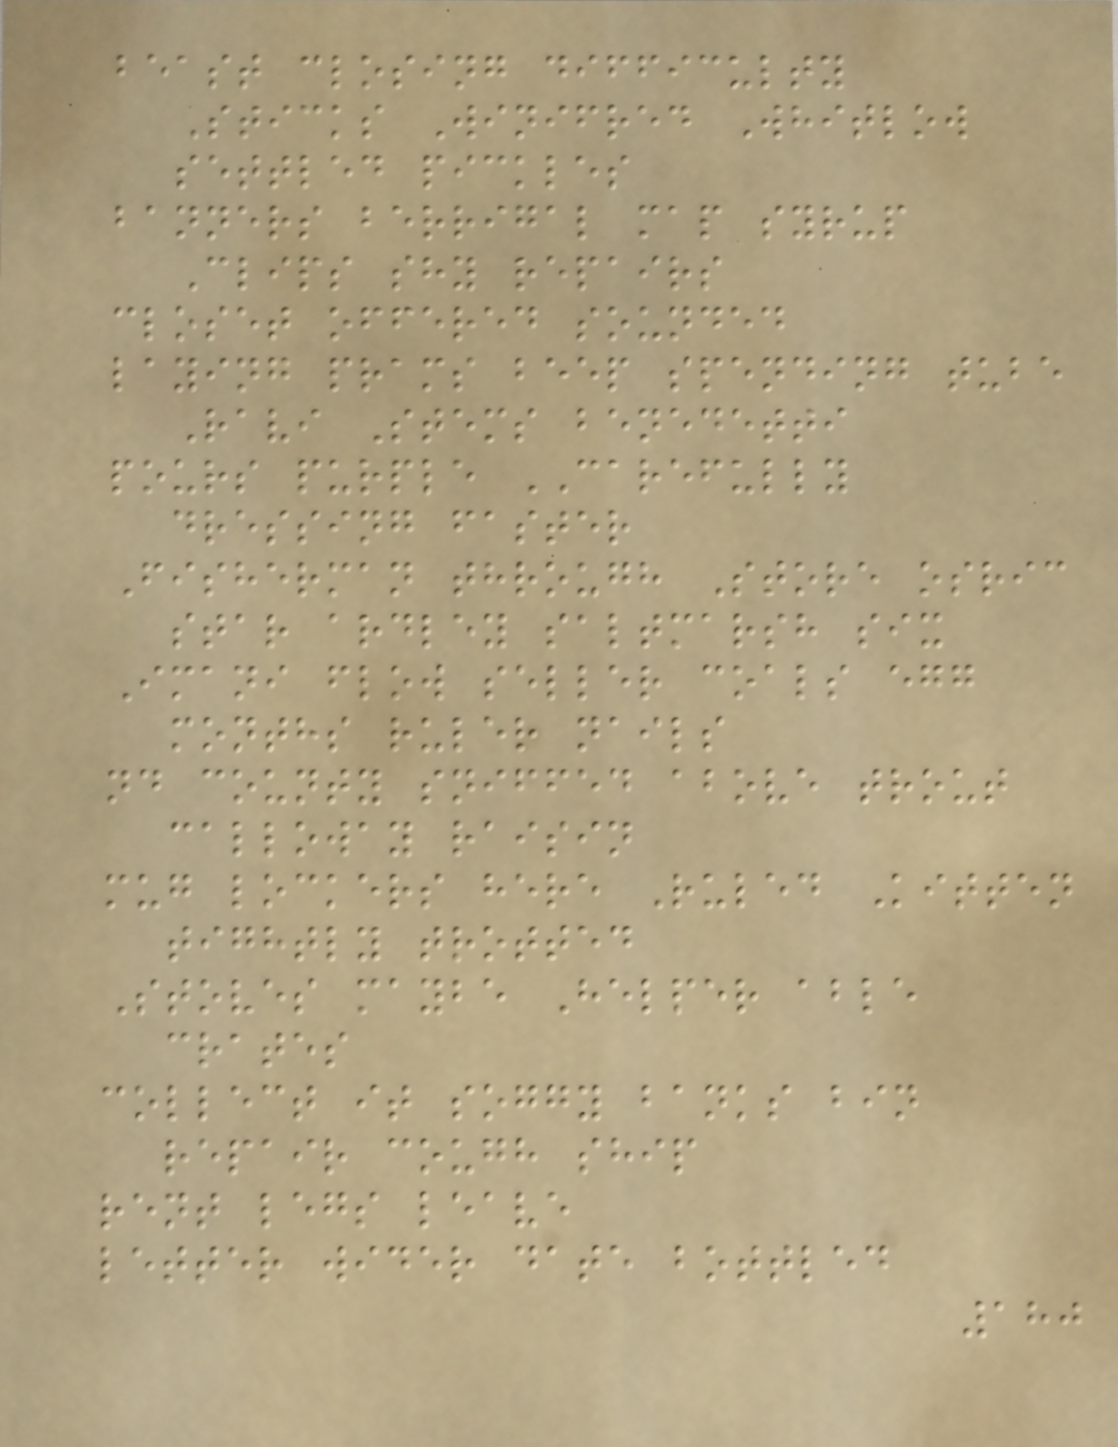beast closing difficulty
Sticks Winifred Whitlow
settled pickles
banners berrigal map syrup
Clips shy repairs
closet offered sounded
laying prams beep spending tube
Ravi Stems benedetti
pours purple CAREFULLY
dressing faster
Fisherman through Store osric
star ardley saltmarsh six
Imani flow seller coals egg
months ruler nails
nd county sniffed above trout
calloway raisin
mug lockers here Ruled Kitten
tightly trotted
Stoves maybe Helper able
crates
collect it soggy banks bin
repair cough ship
rent legs leave
letter wider date bottled
180
